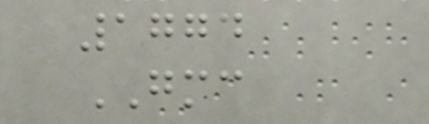1774
GMC
